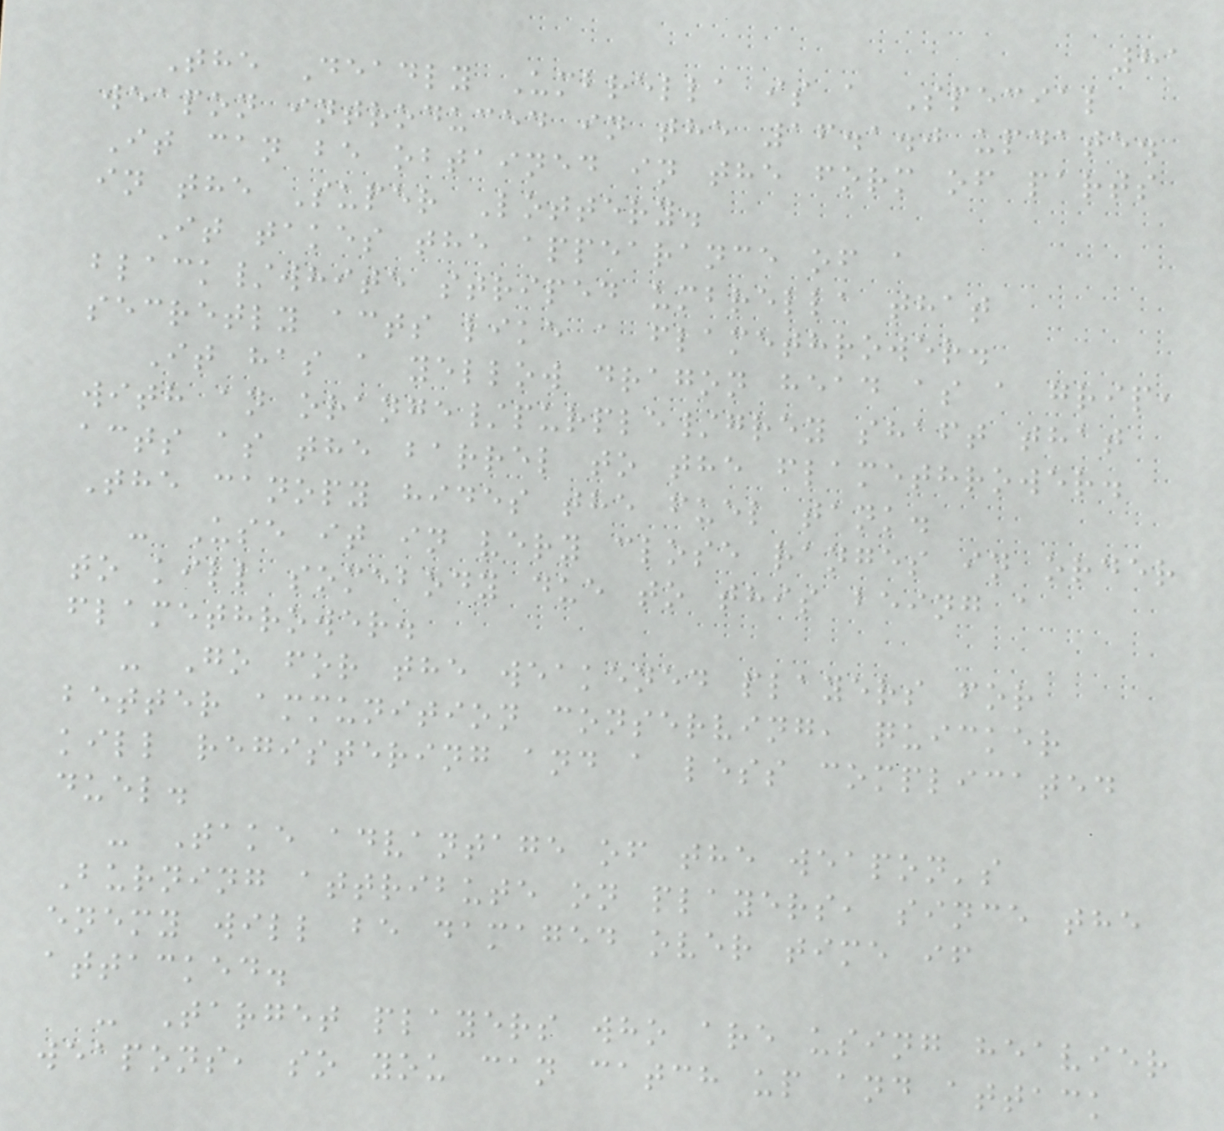81
The Deadly Umbrella is a Special
weapon introduced in the 16.1.0 update.
It can be obtained in the form of parts
in the Super Lottery.
It takes the appearance of a
black/white striped umbrella that
secretly acts like a flamethrower.
It has a yellow dragon head as a grip,
with an orange/purple/grey shaft that
acts as the barrel to the flamethrower.
The canopy hides the fuel tank.
- Use it in very close ranges in order
to kill somebody due to this being a
flamethrower.
- Go for the weakened players for
better ammunition conserving, quicker
kill registering and a less complicated
duel.
- Take advantage of the weapon's
Burning attribute on players, since the
enemy will be damaged over time if
attacked.
- Target players who are using heavier
weapons, so you can catch up and attack
